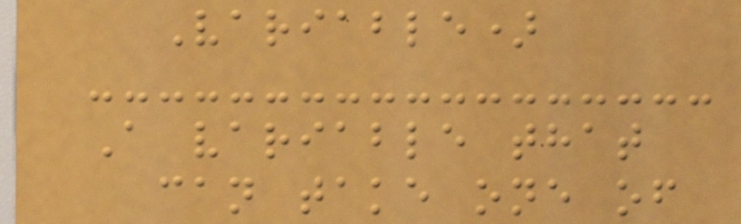Variable)
A variable that
can take one of
